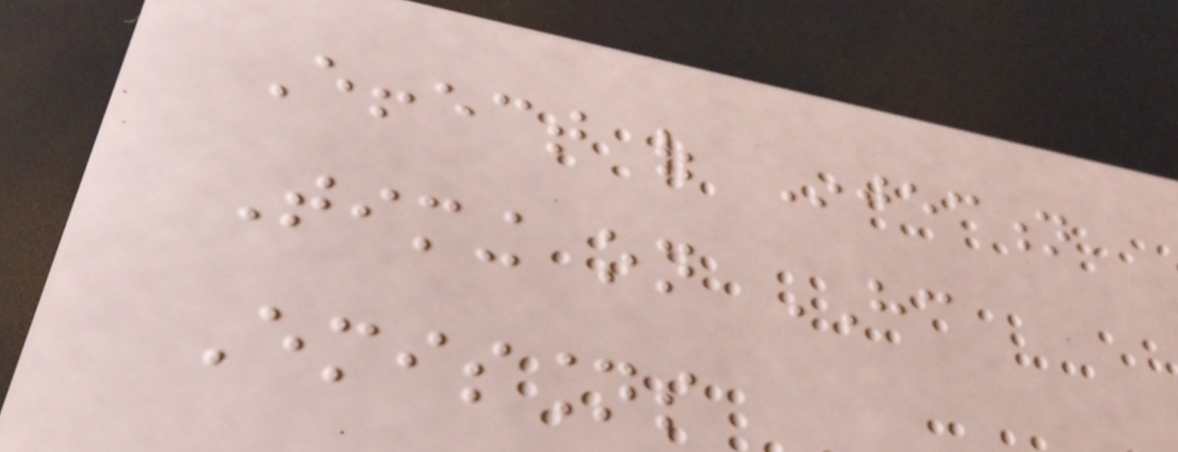Effect of Injection
Timing on HC
Emissions
